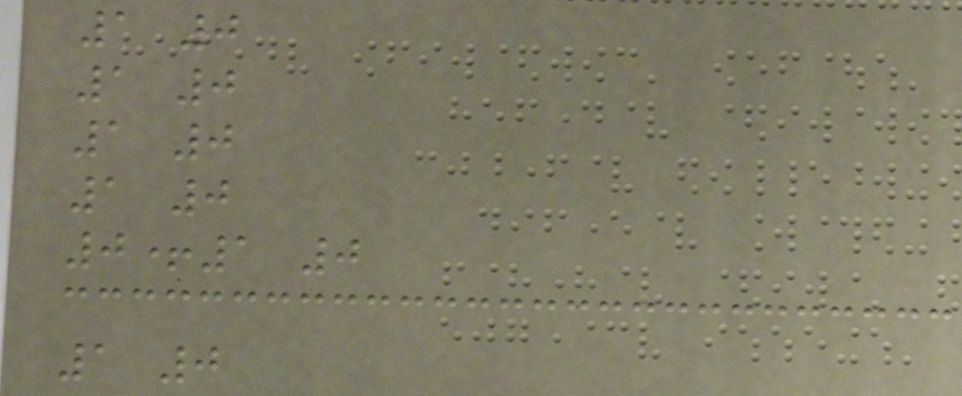1 0
1 0
1 0
1 0
0+1 0
1 0
